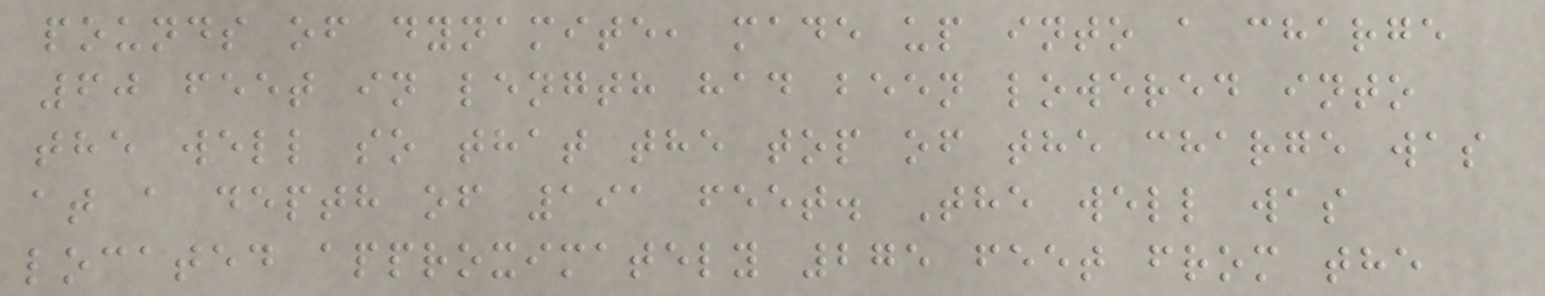pounds of dynamite, made up into a charge
60 feet in length had been lowered into
the well so that the top of the charge was
at a depth of 191 feet. The well was
located approximately 275 feet from the
